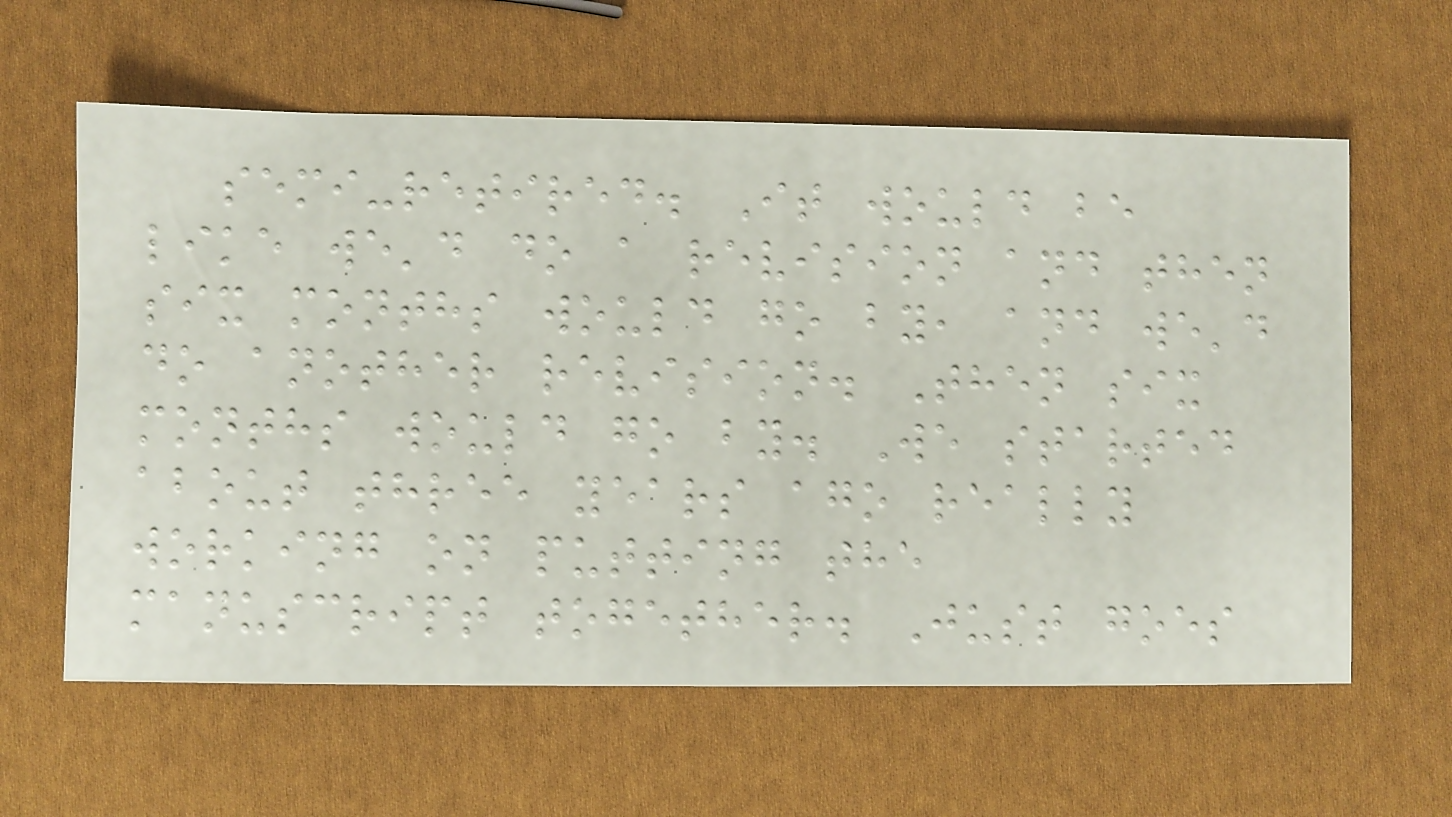semi-retired. It would be
like we'd do a revision and then
six months would go by, and we'd
do another revision. Then six
months would go by. We started
about three years ago really
working on putting the
manuscript together. Just goes
